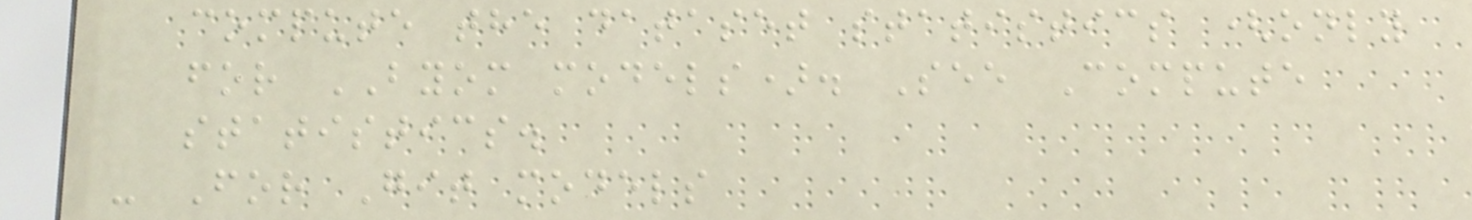compute the dataset statistics (only
for BYOM models). See Compute
statistics.
- For Git models
